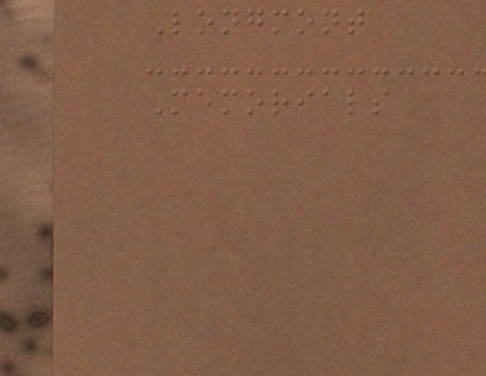Longmont
Memorials
